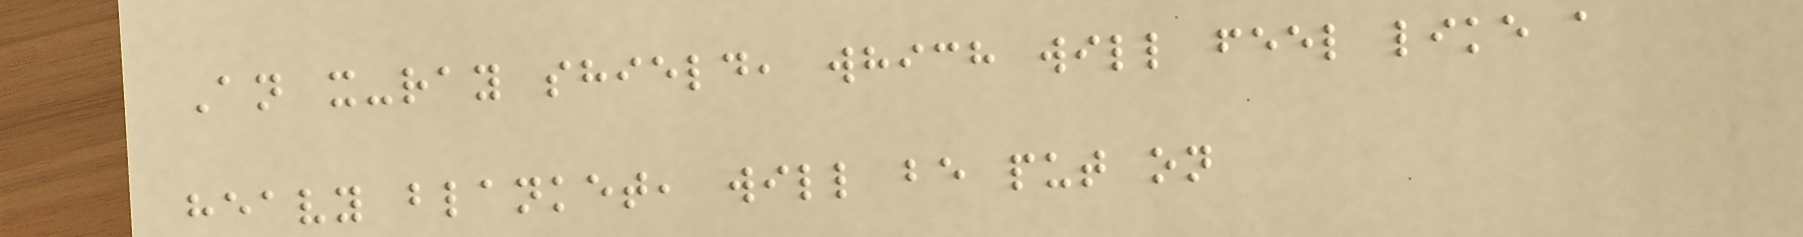An x-ray shield, which will feel like a
heavy blanket, will be put on
